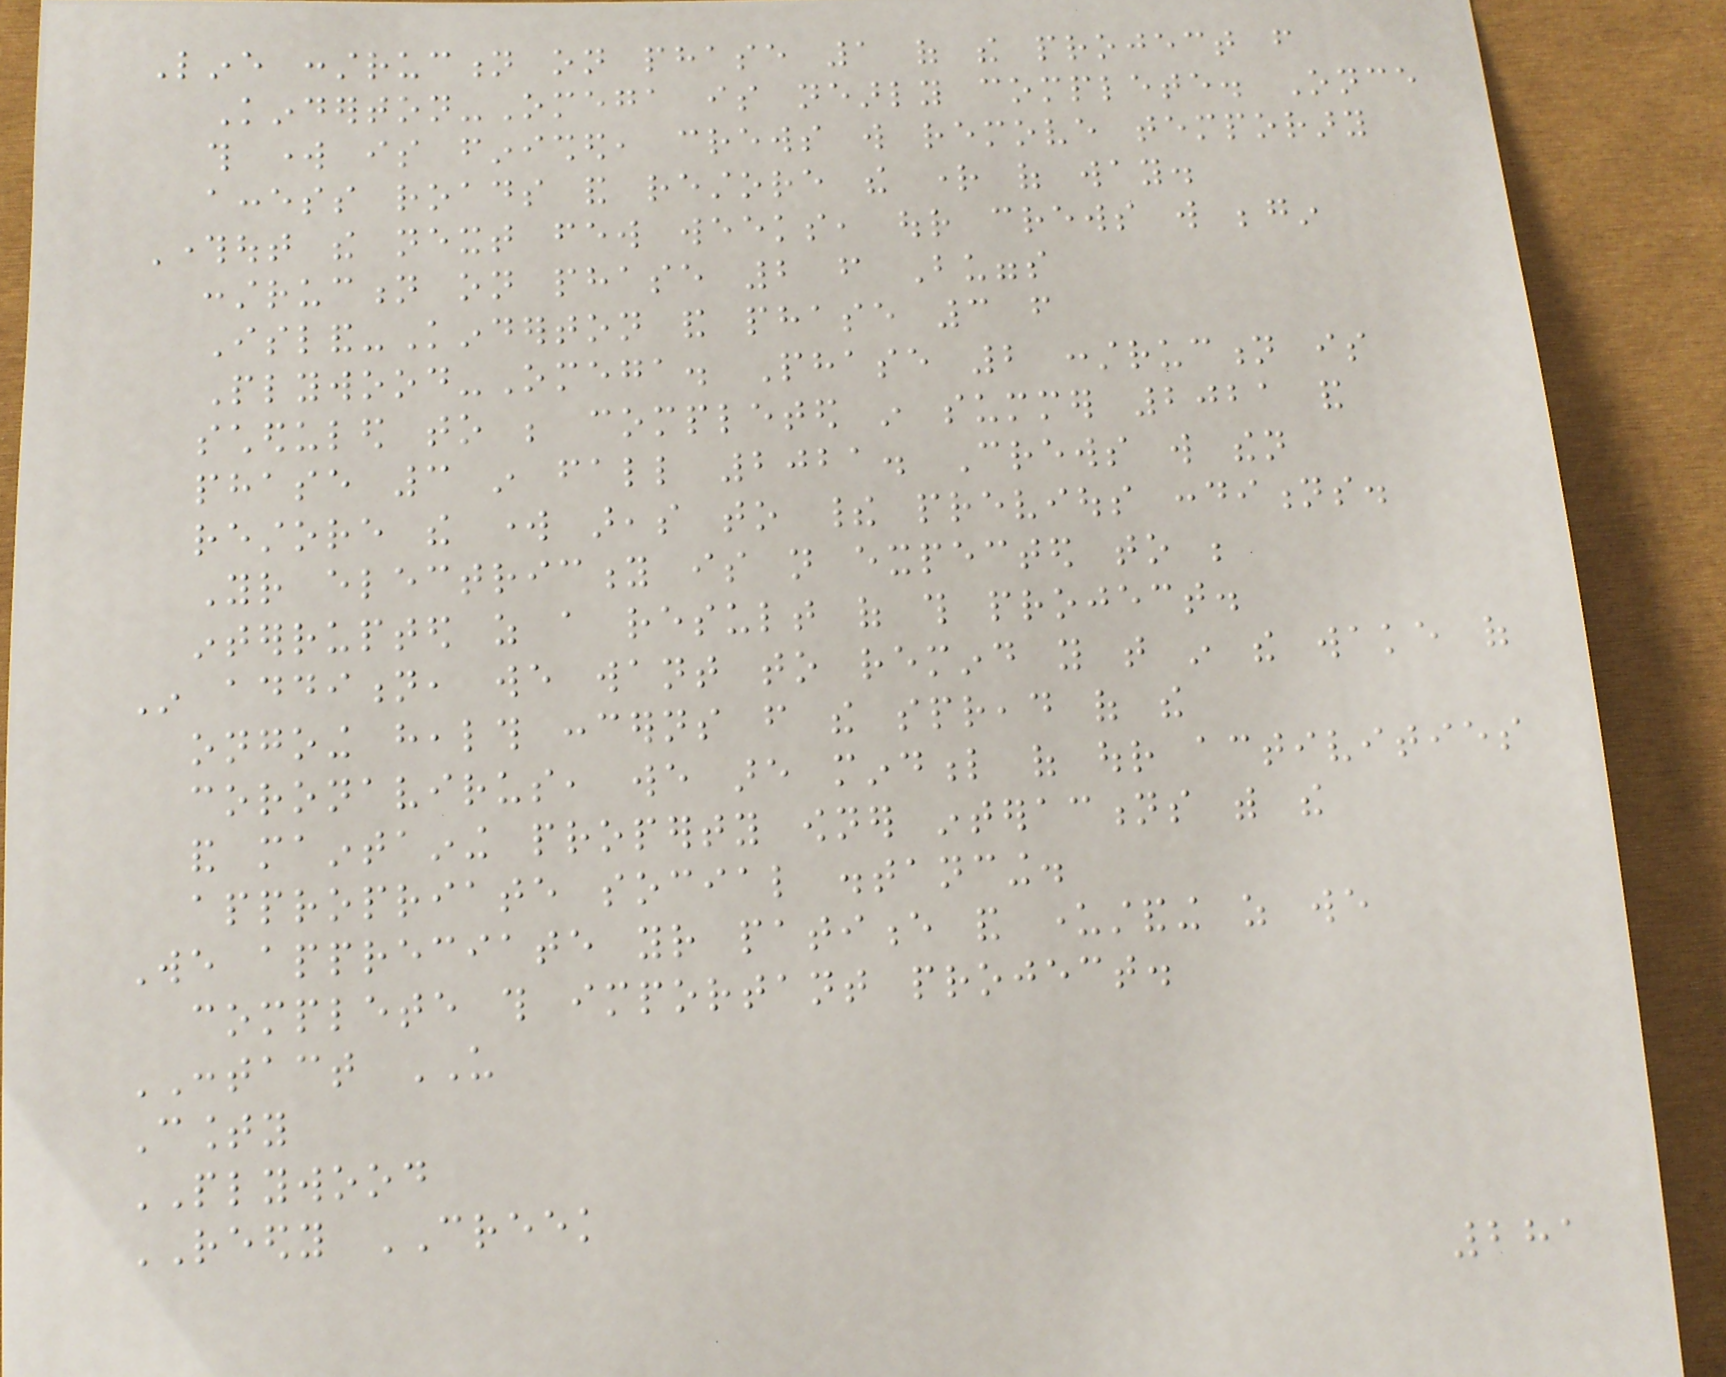Line construction on phase 1 of the project from
Kinderton-Omega is nearly complete. Once
this work is finished, crews will remove temporary
access roads and restore the right of way.
Throughout the next few weeks, our crews will begin
construction on phase 2 from Buggs
Island-Kinderton and phase 3 from
Plywood-Omega. Phase 2 construction is
scheduled to be completed in summer 2021 and
phase 3 in fall 2021. Crews will then
restore the work areas to their previous conditions.
Your electricity is not expected to be
interrupted as a result of this project.
In addition, we want to remind you that in the wake of
ongoing health concerns from the spread of the
coronavirus, we are mindful of our activities
and maintaining property owner interactions with the
appropriate social distancing.
We appreciate your patience and understanding as we
complete this important project.
CONTACT US
County
PLYWOOD
REEDY CREEK
281
